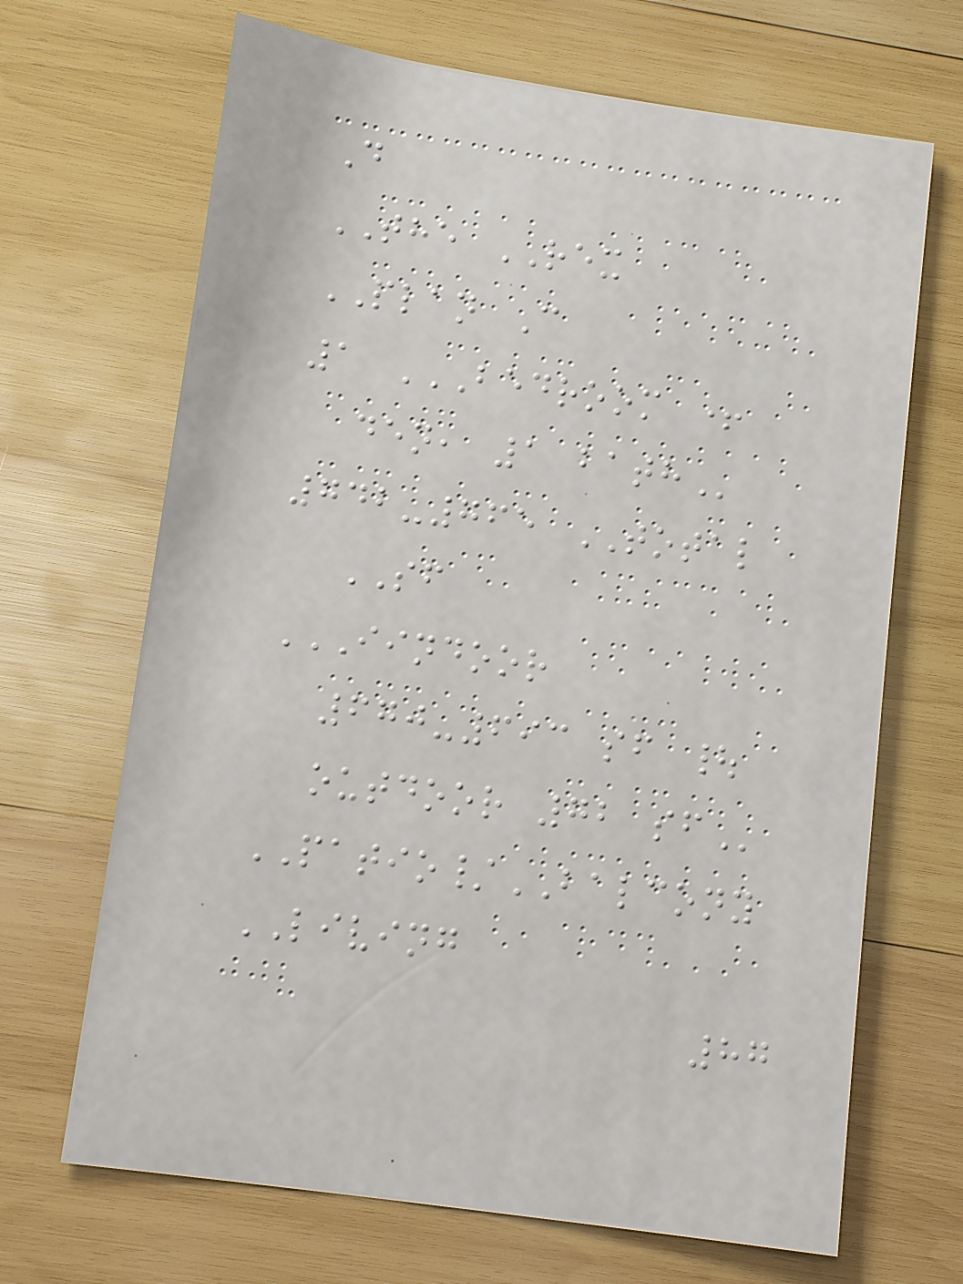D
THE REX
PLAN C
1 BEDROOM +
DEN, 1 BATH
742-765 TOTAL
SF
IINDOOR
670-693 SF |
OUTDOOR 72 SF
PATIO/BALCONY
LIVING
87
